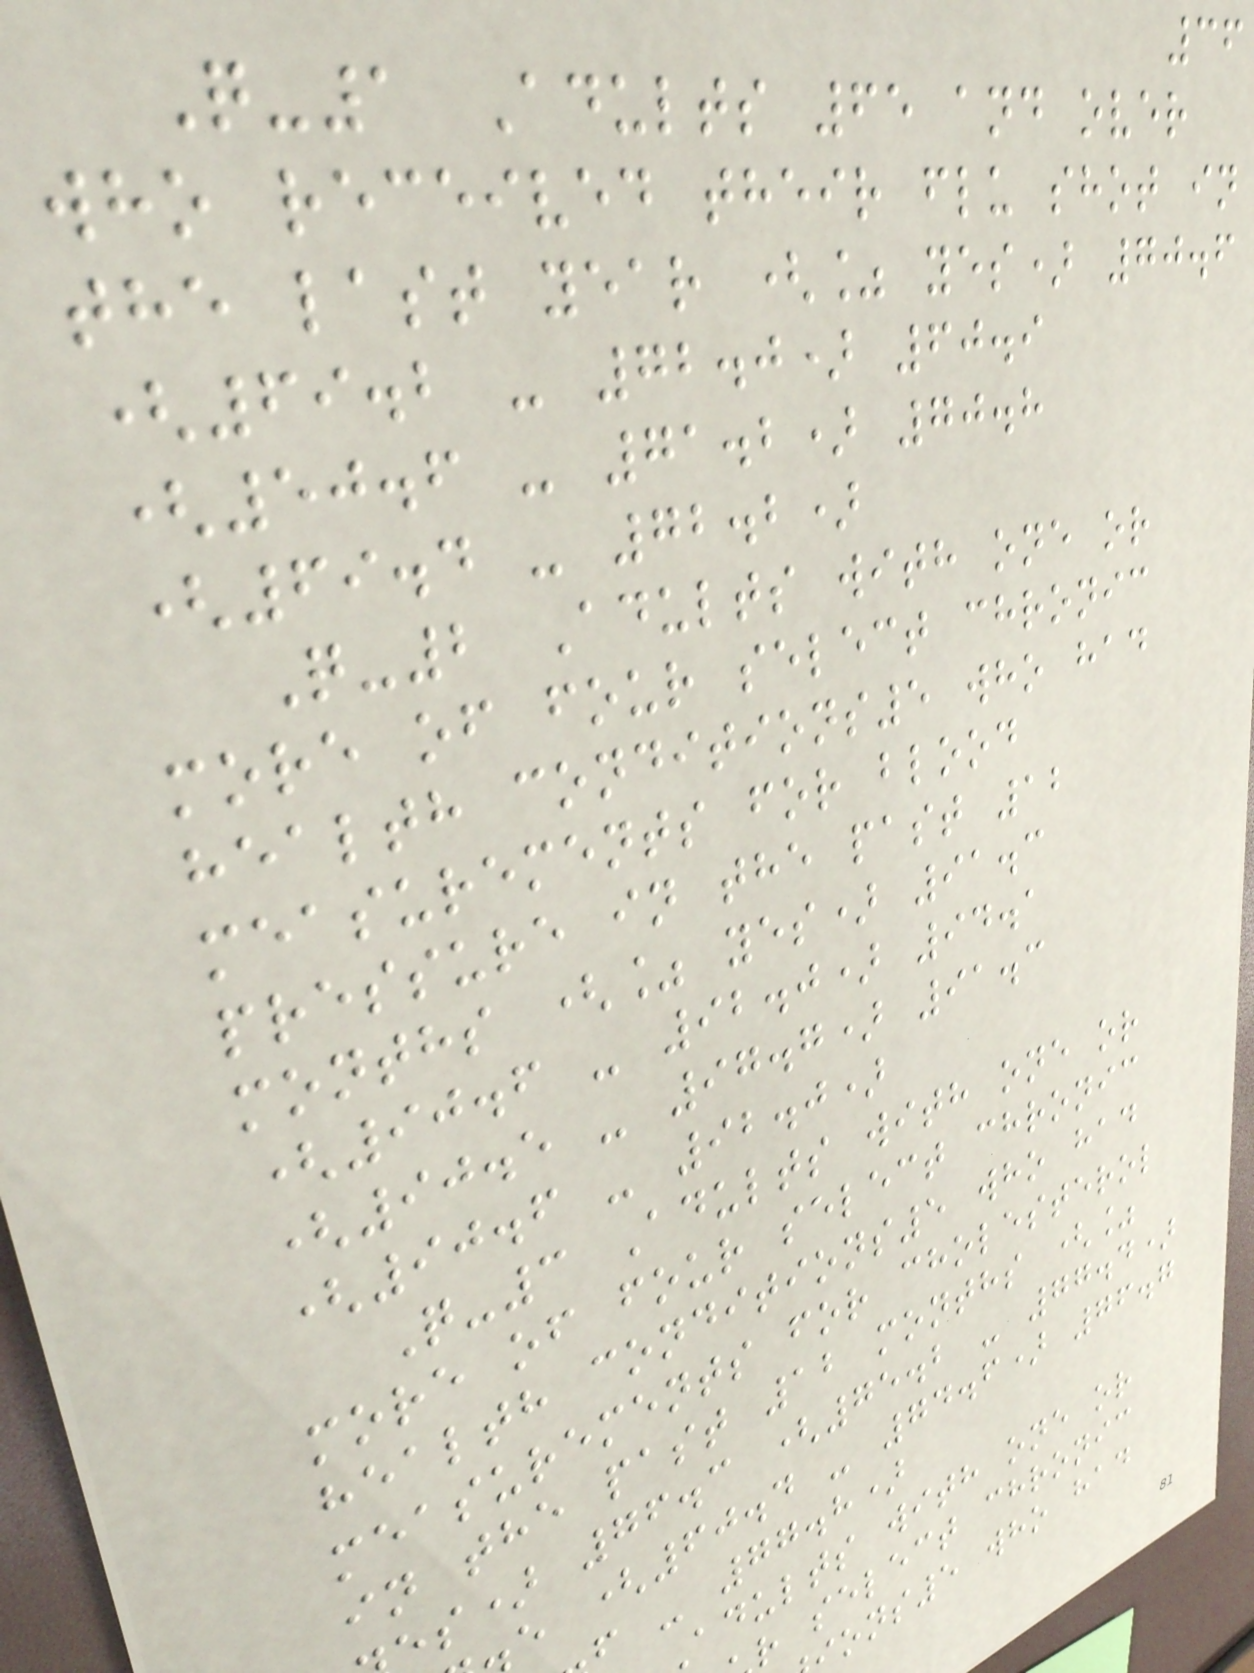36
Q-1 Adults 65 and over
who received their flu shot in
the last year (% yes) 70.6
(69.2 - 72.0) 60.9
(50.6 - 71.2) 70.8
(69.4 - 72.2)
Q-2 Adults with one or
more of four select chronic
health conditions5 who had
measurements for blood
pressure in the past 12
months (% yes) 91.3
(90.6 - 92.0) 94.1
(90.5 - 97.7) 91.3
(90.6 - 92.0)
Q-3 Adults with one or
more of four select chronic
health conditions5 who had
measurements for cholesterol
in the past 12 months (%
es) 76.3 (75.2 - 77.4)
e (60.4 - 74.6) 76.7
f - 77.8)
adults with one or
r select chronic
ons5 who had
